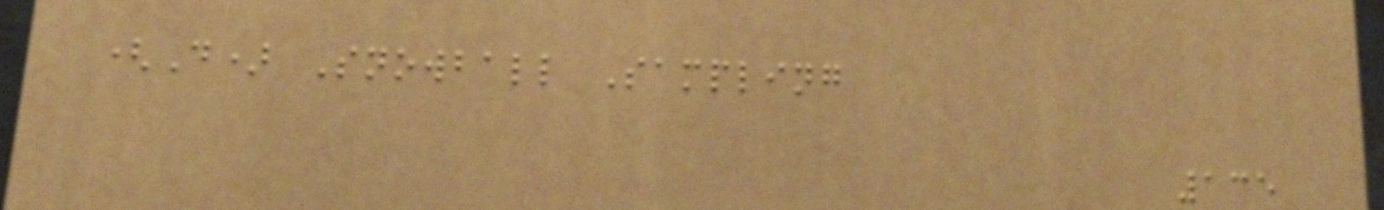(D) Snowball Sampling
135
